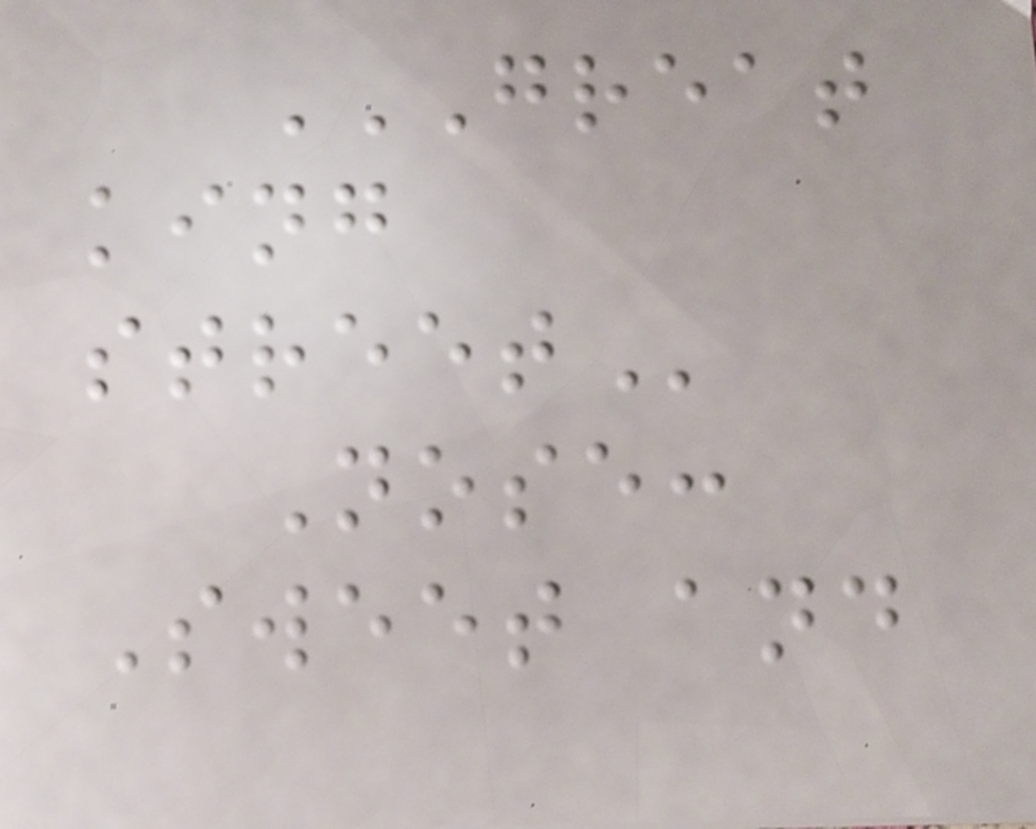GREAT
KING
STREET
Nose:
Sweet and
